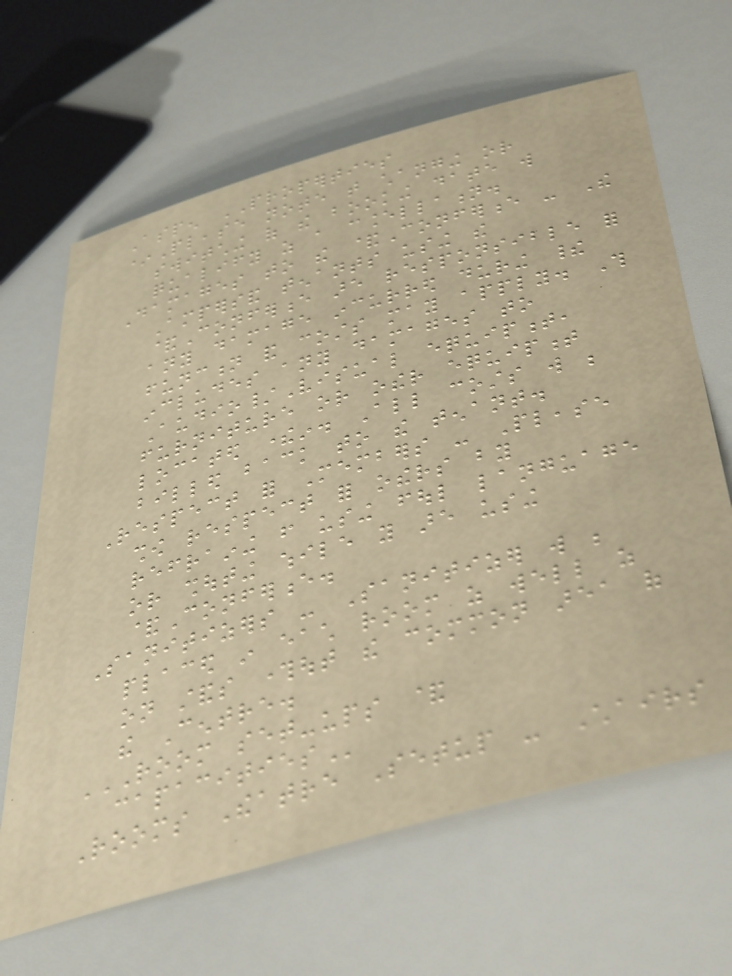Aspen PROPERTIES
*Please note that changing or
switching of the booking date will
qualify as a cancellation.
Damages to the &Conference - The
Ampersand tenants using the
&Conference are responsible for
any damage incurred during their
function and costs may apply. This
includes any damages to
Audio/Visual equipment,
furniture or other equipment
located therein. All costs will be
billed back to the tenant.
Respect for Members - Please
show respect for others by
refraining from using foul language
or shouting while you are using
&Conference.
Sanitizers - Sanitizer will be
placed in each room as well as
on stands throughout the common area of
the Centre.
ROOM SET-UPS &
CAPACITIES
Rooms Theatre Setup - Chairs
